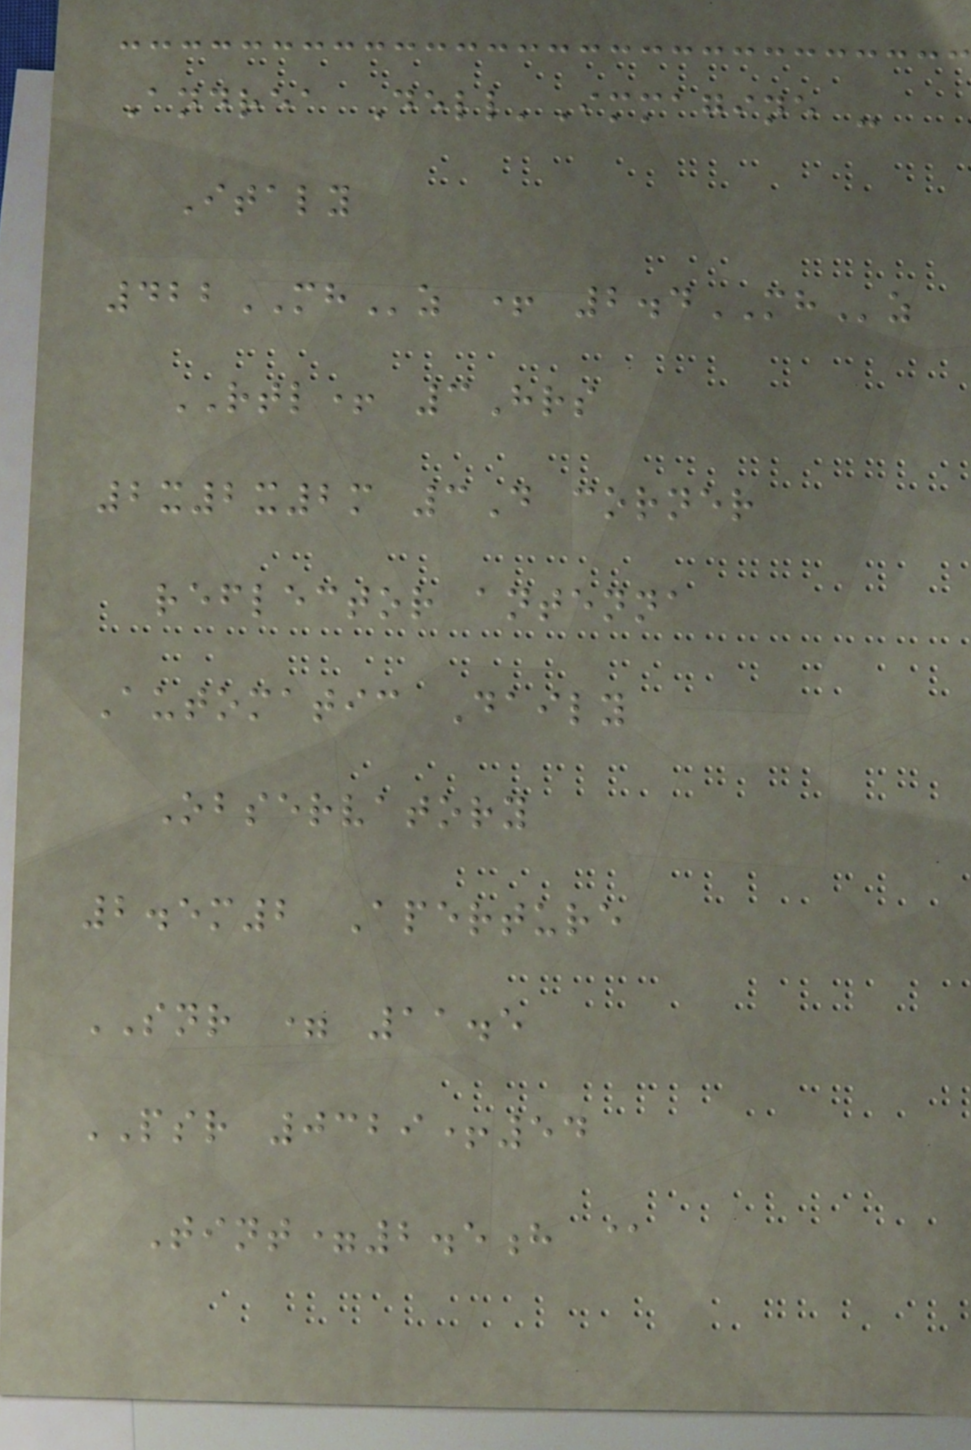Andrea Dell'Immagine -
Italy
422MHz + 2.4MHz
RTL+ 3Hrs
2x2x2m 3D corner
reflector antenna
Automatic Daily
Observatory
2.5m2 Aperture
SNR = 11.5
PSR 0329+54
Tint=2.5h @
